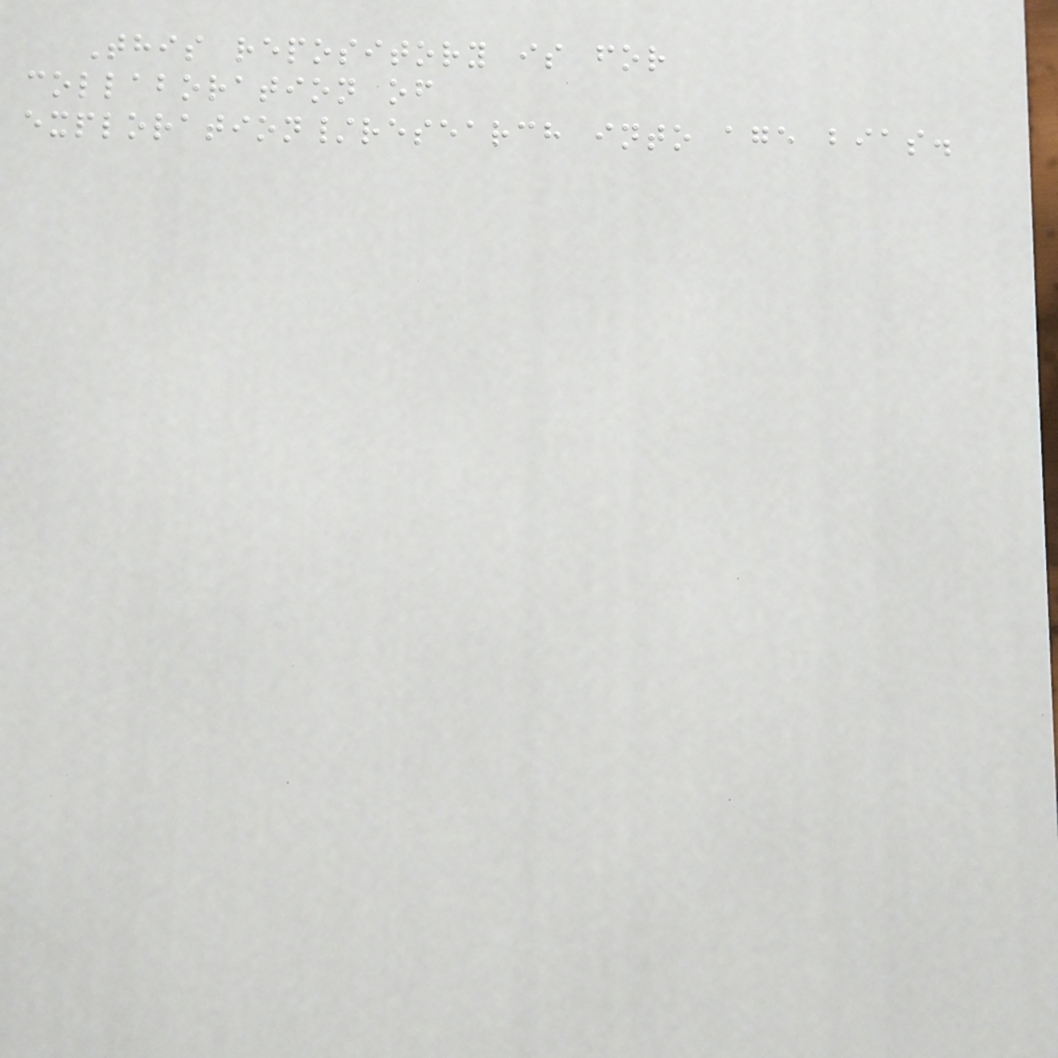This repository is for
collaboration of
exploration/research into age bias.
